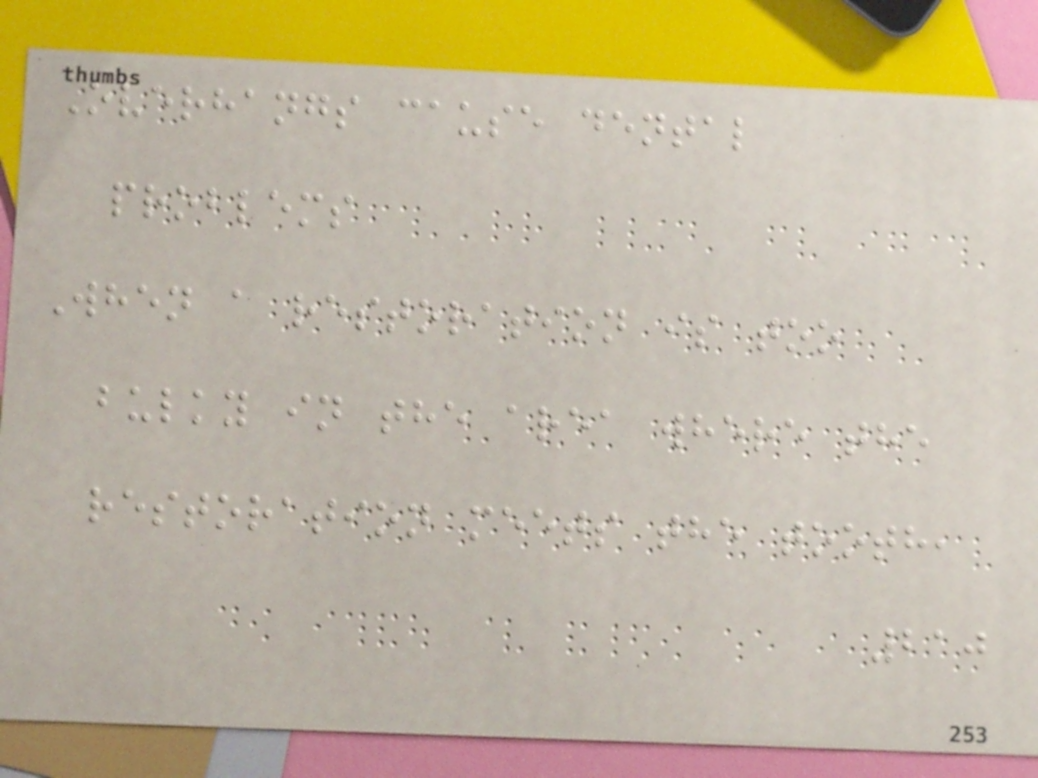Overhangs cause dental
problems
When a restoration is too
bulky in the area where the
restoration meets the tooth,
210
